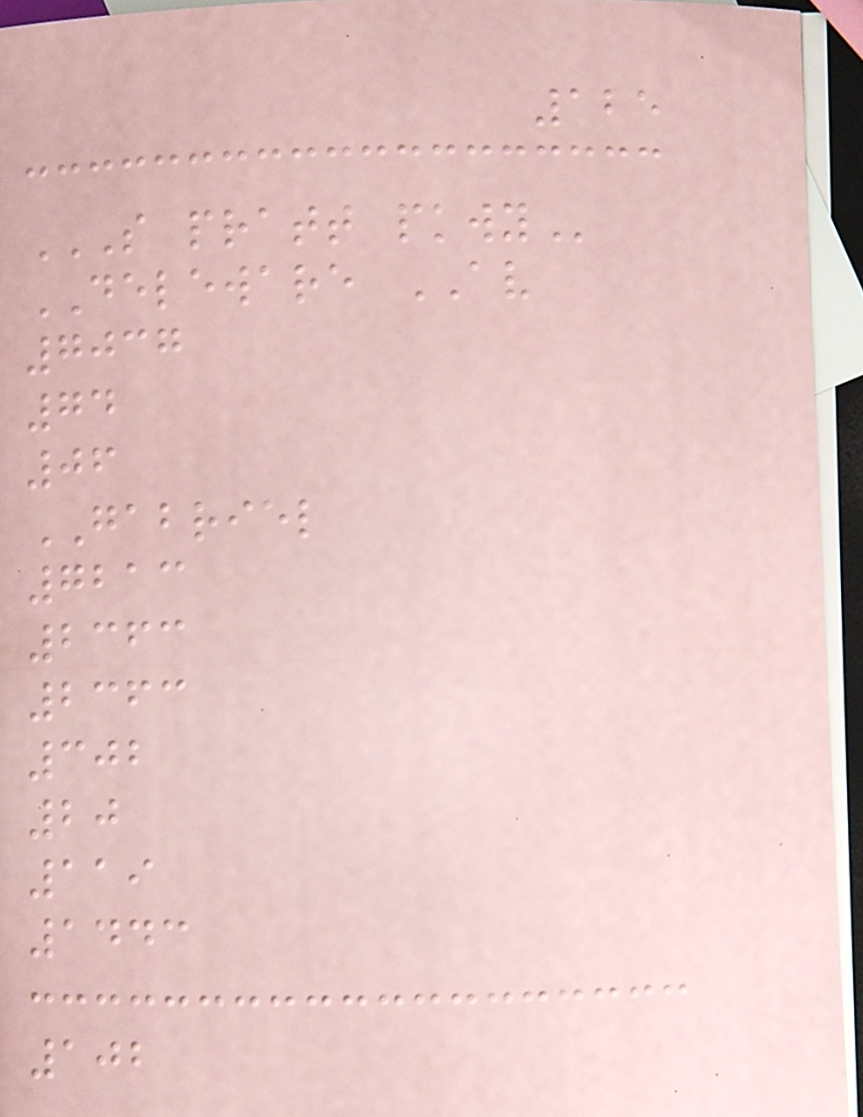125
S PRATT PKWY
DELEWARE AV
7037
74
06
GABRIEL
7213
2363
2363
302
20
119
1443
102
